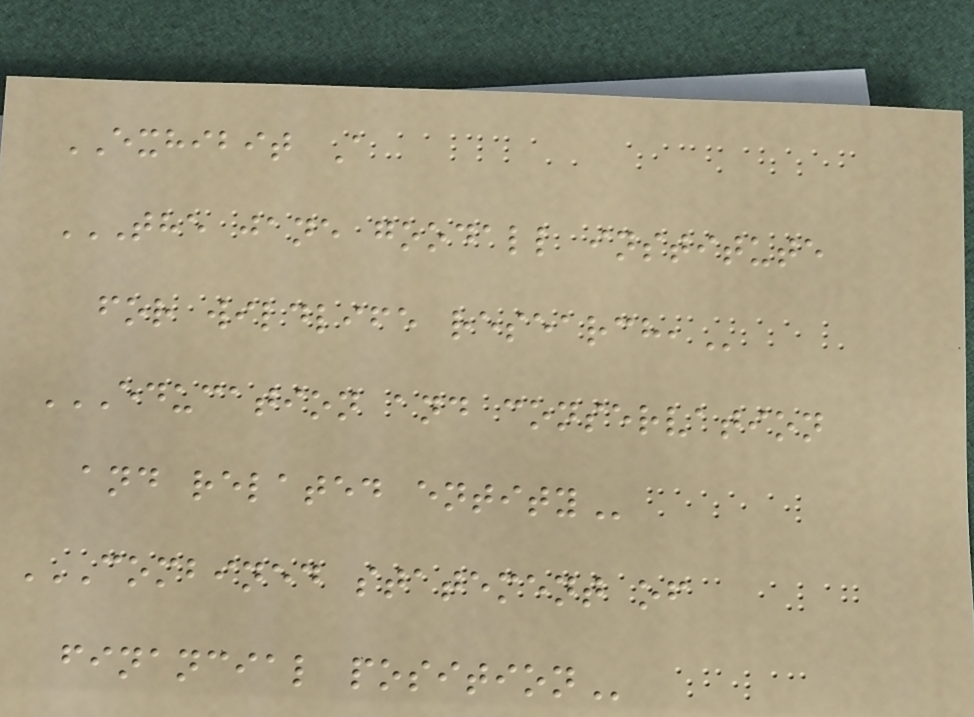EXHIBIT A
THE JANE GOODALL INSTITUTE
FOR WILDLIFE RESEARCH,
EDUCATION AND CONSERVATION
AND RELATED ENTITY
COMBINED STATEMENT OF
FINANCIAL POSITION
